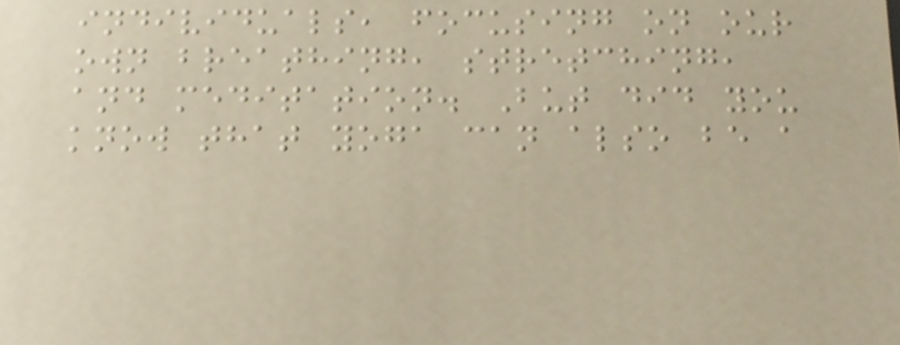individuals, focusing on our
own breathing, stretching,
and meditation. But did you
know that yoga can also be a
